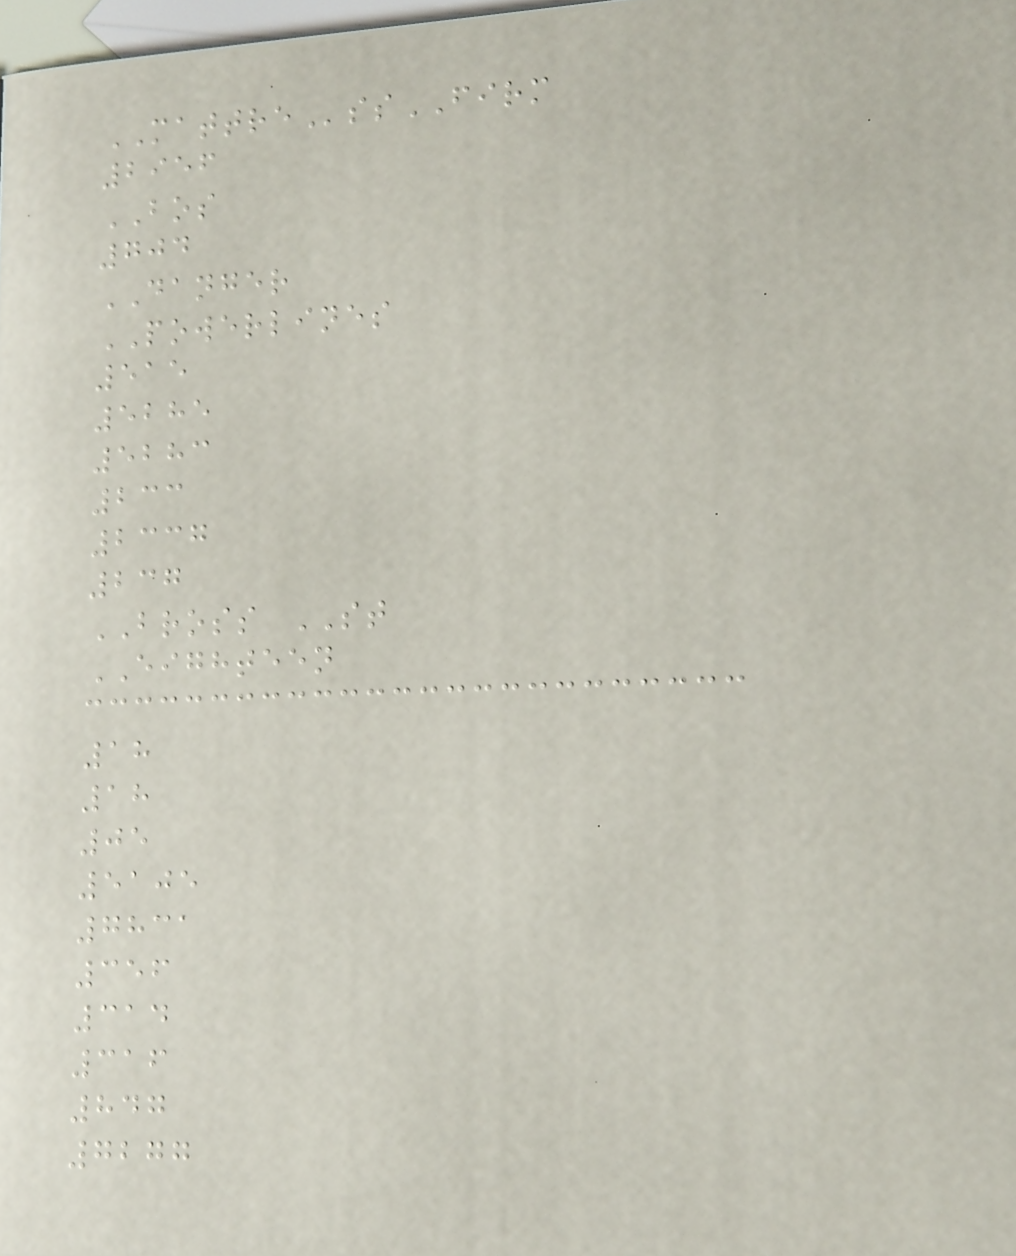MATTREssFIRM
2956
BOS
704
DANGER
POWERLINES
515
5285
5283
233
2337
237
BROSS ST
EIGHTEEN
18
18
05
5105
7831
356
314
316
847
7277
